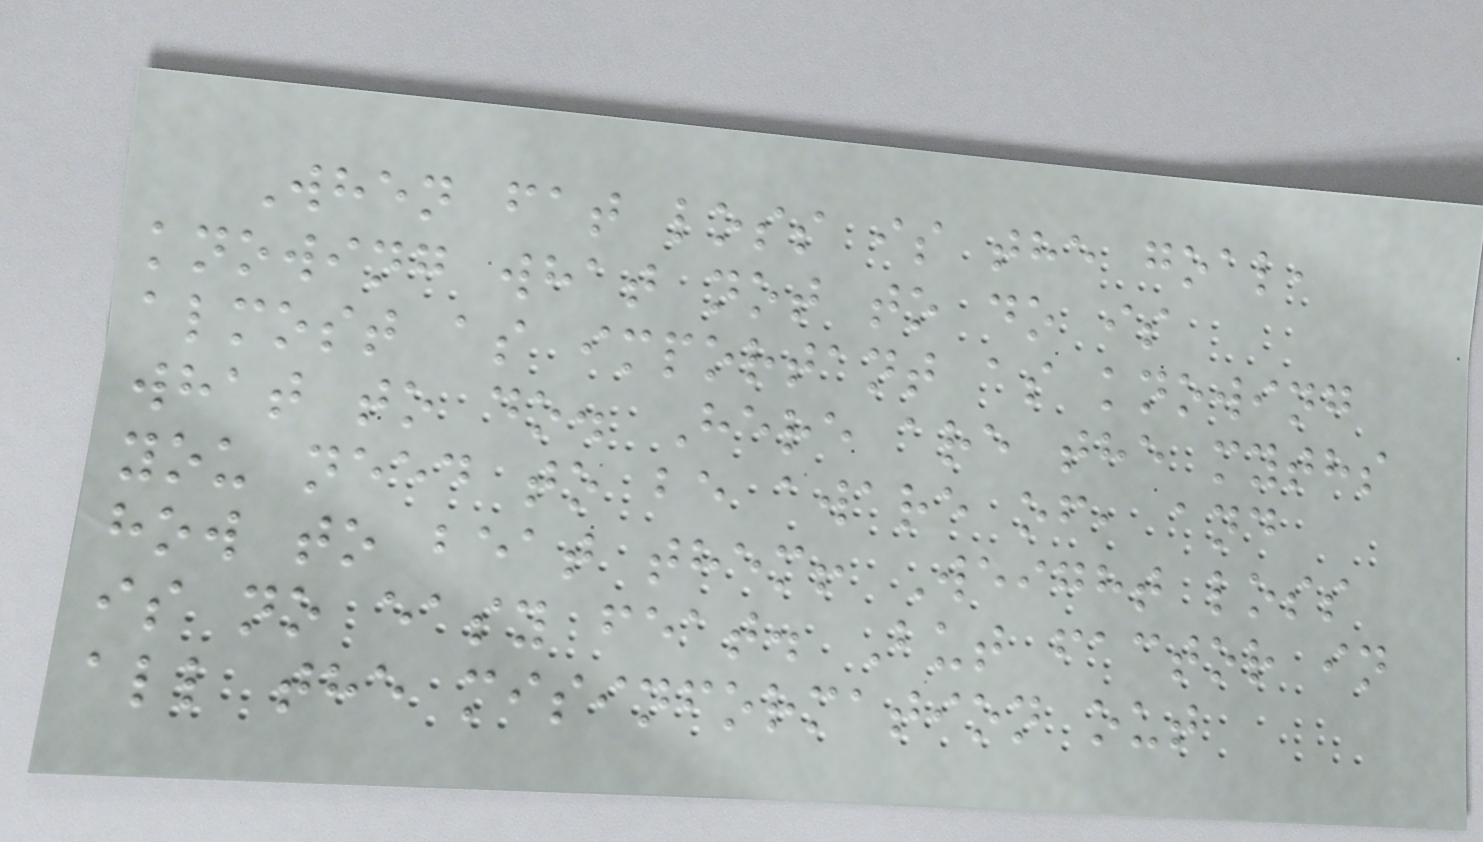When fat loss is the goal,
knowing what not to do is
almost as important as knowing
what to do. Here are the myths
you need to be aware of, and
how to beat them! Weight loss
is no easy feat. But factor in
all the misinformation out
